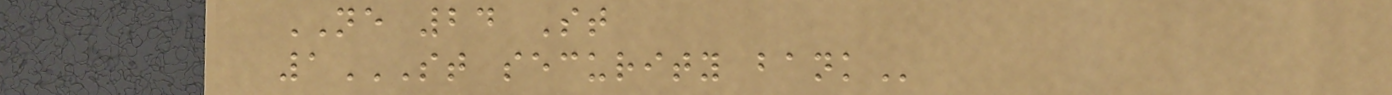NE 24 St
1ST SECURITY BANK
